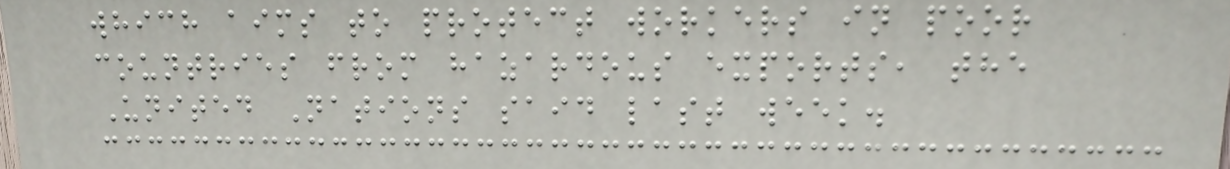which aims to protect workers in poor
countries from hazardous exports, the
United Nations said last week.
